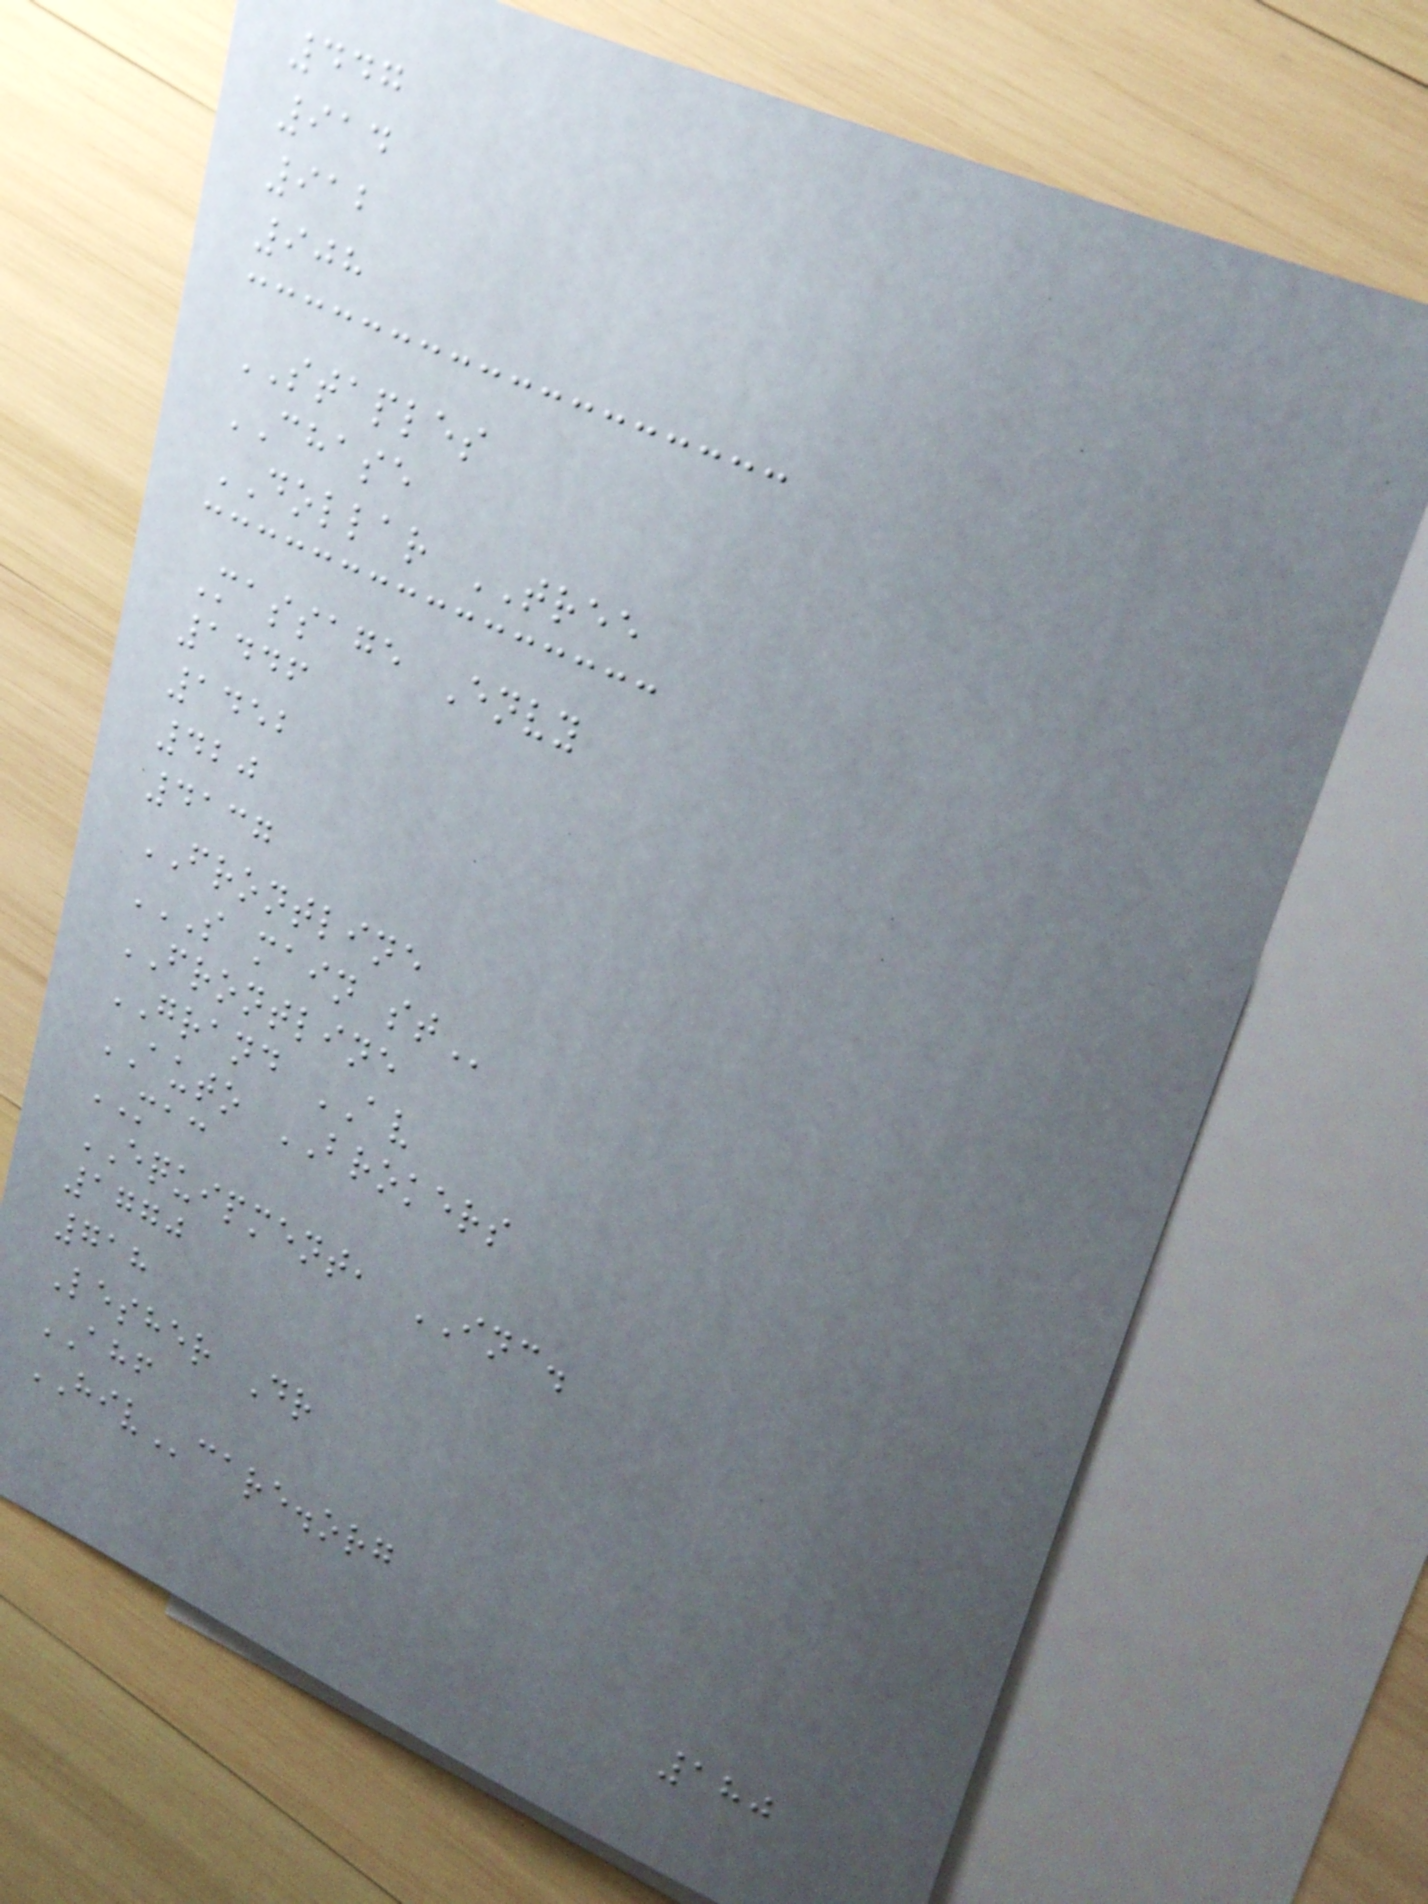447
914
912
908
STAPLES
CHASE
DOLLAR TREE
Massage Envy
1446
1452
420
4137
FRONTLINE
S MAIN ST
FRONTLINE
GRAND AV
AUTO BROKERS
MAC
EQUIPMENT, INC.
1770
718
Lesher Dr
AHF
HIVcare.org
180
